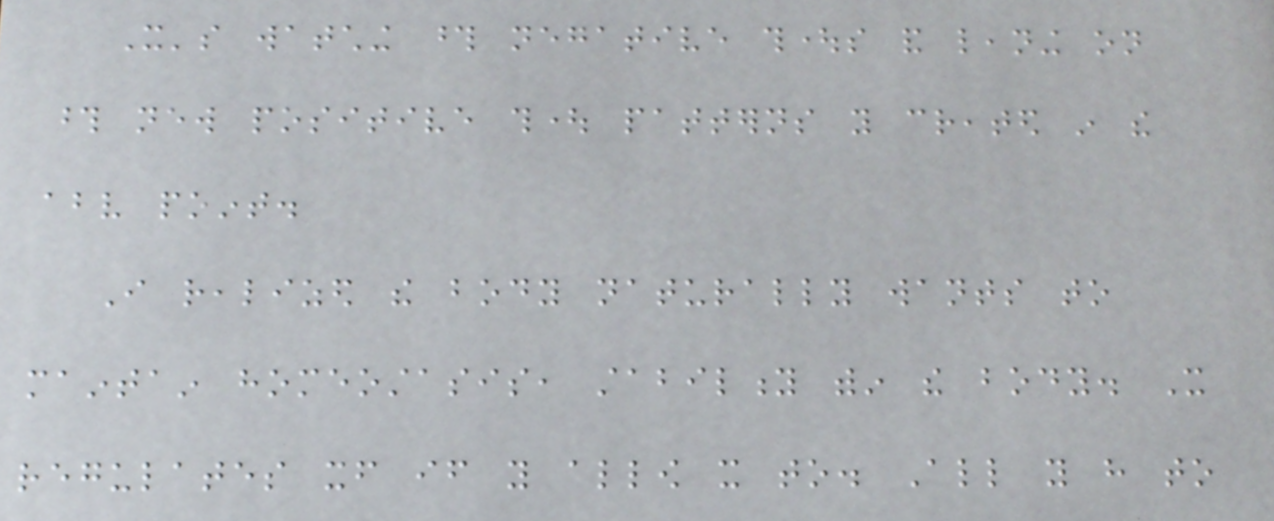It's watching those negative thoughts and leaning on
those new positive thought patterns you created in the
above point.
I realized the body naturally wants to
maintain homeostasis, stability within the body. It
regulates itself if you allow it to. All you have to
